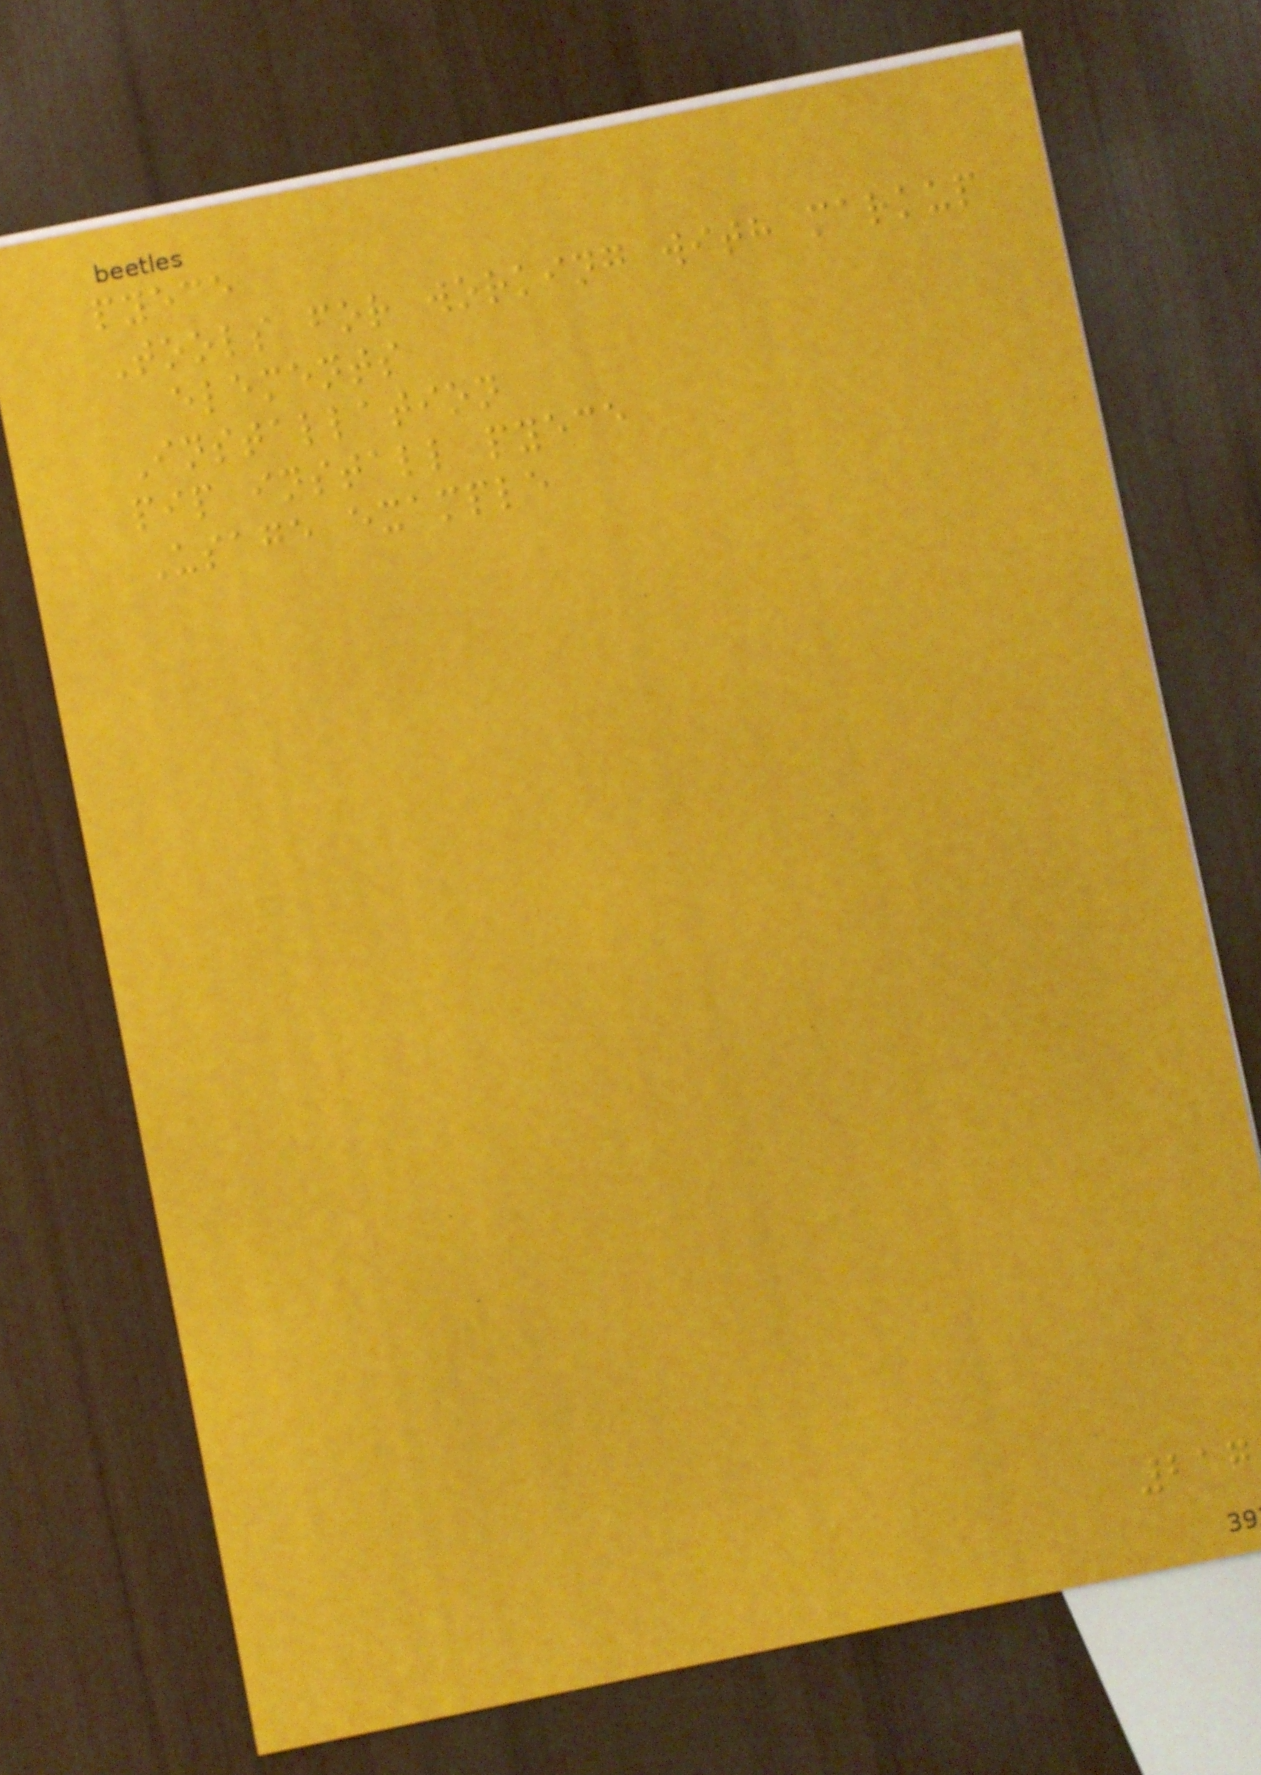pyece
Tools for working with markup
elements
Installation
pip install pyece
Usage example
217
